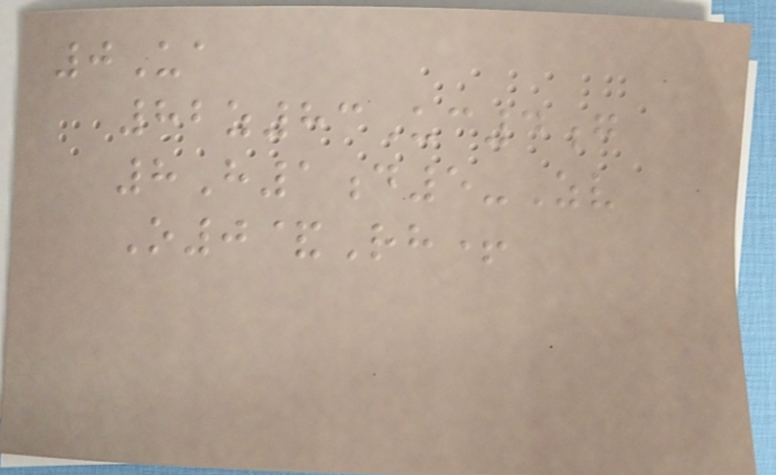0Ua
82z83Uc4g
8H1d5-Zv
O0&Rh+
